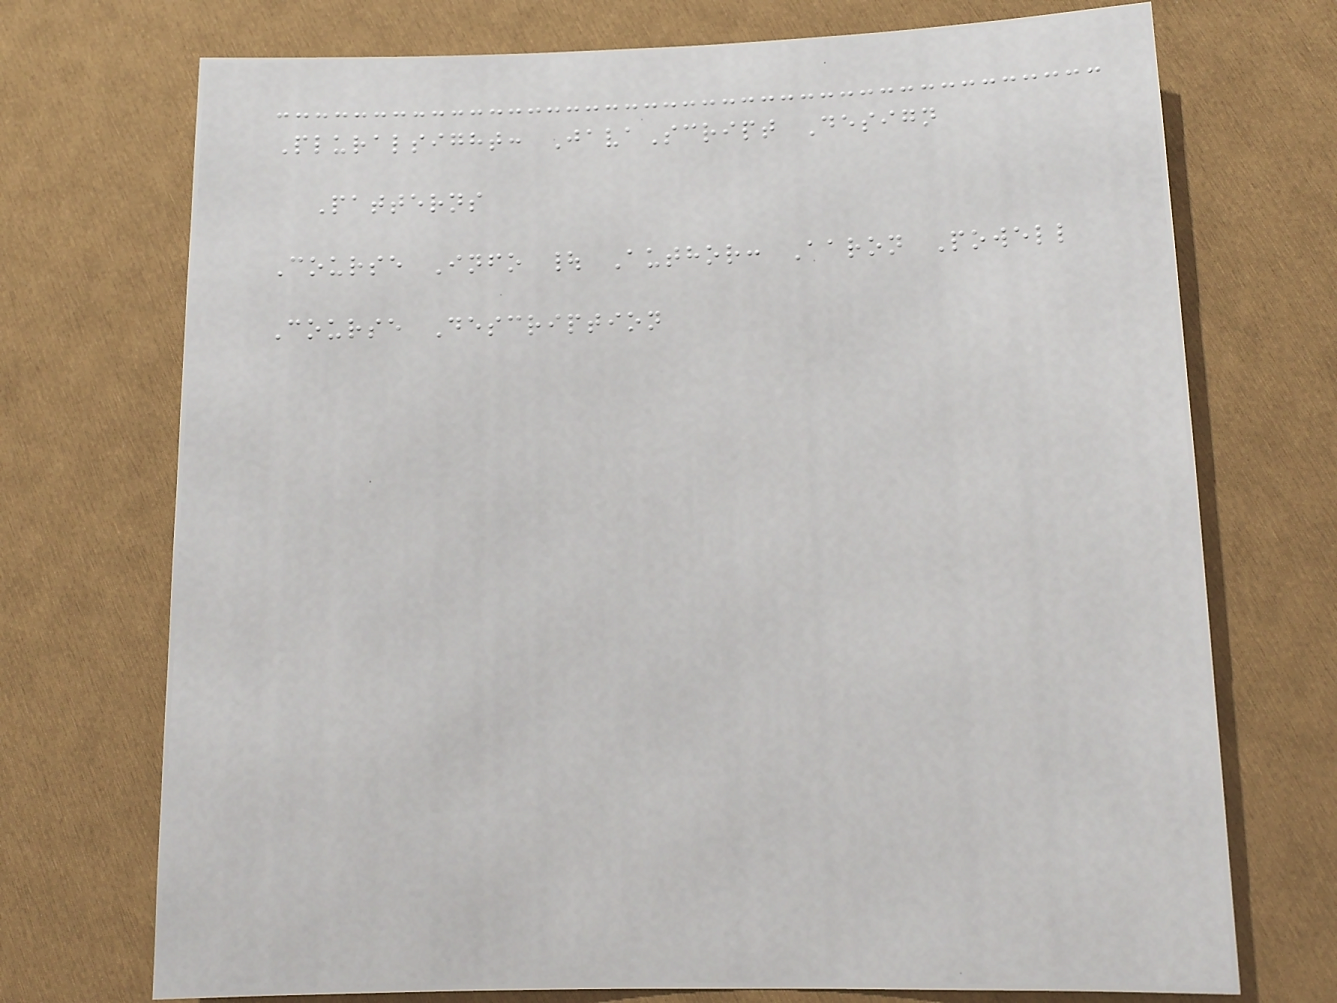Pluralsight: JavaScript Design
Patterns
Course Info | Author: Aaron Powell
Course Description
